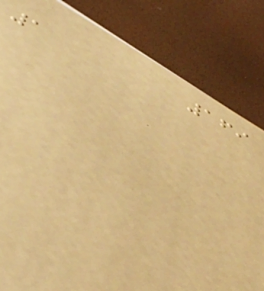169
1
